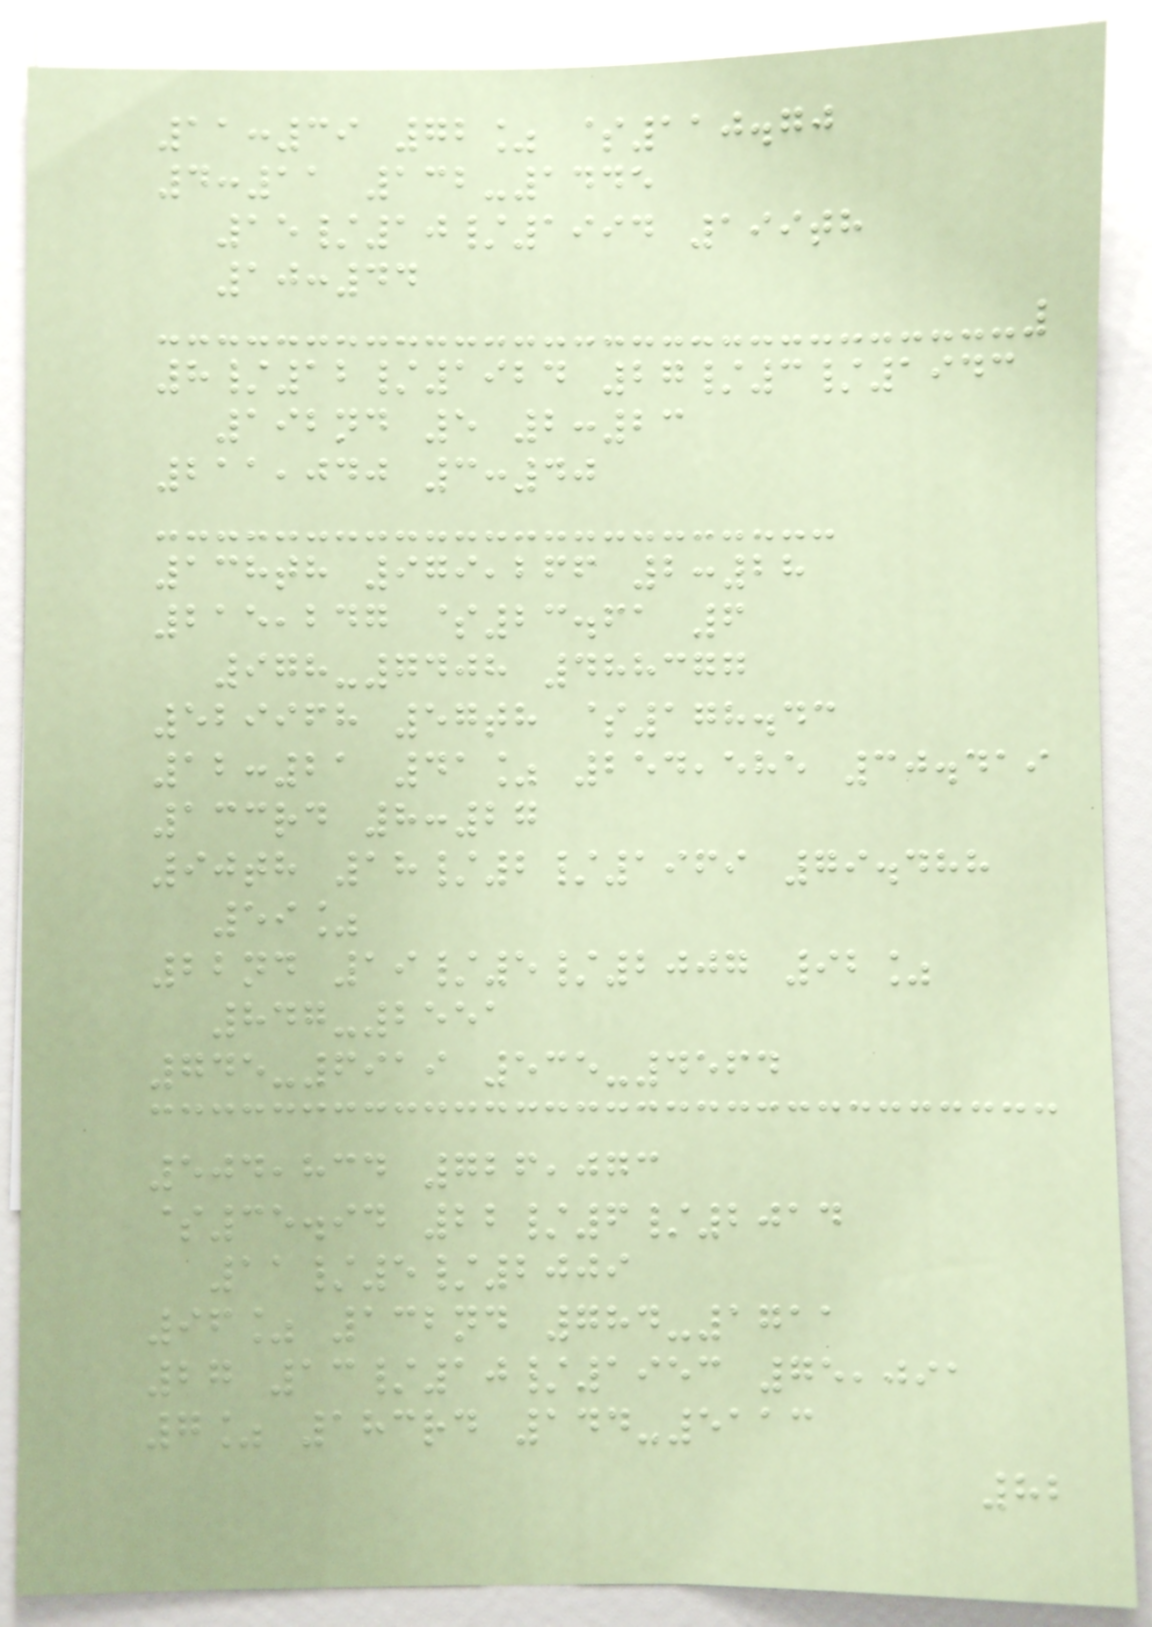11:39 72% $110.70
4:11 132-1445
15/10/1994 199th
10:44
8/12/1924 27/3/1943
192nd 5 2:23
211,040 3:40
138th 979,266 2:28
215,247 $23.61 6
978-7408 488377
529968 57th $178.43
12:21 41% 254,585 30.419
133rd 8:27
90th 18/2/1969 79.488
59%
22nd 19/5/2007 92%
847-2551
745-6919 535-4564
504,834 726,073
$35.94 22/6/2014
11/5/2009
96% 132nd 784-1711
27 13/10/1953 75,091
7% 183rd 144-5113
82
